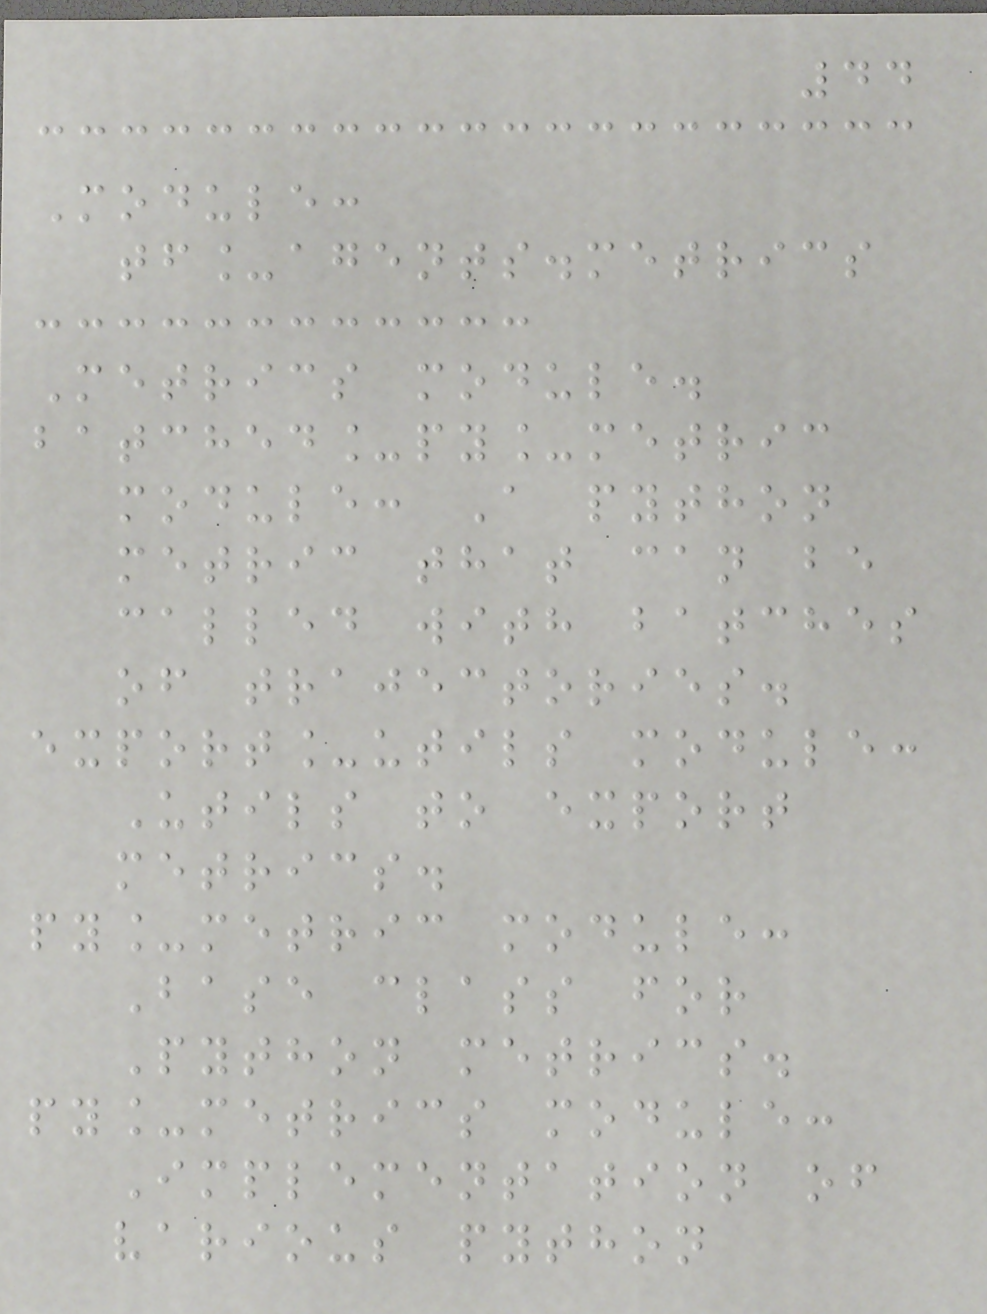44
Module:
tf_agents.metrics
Metrics module.
batched_py_metric
module: A python
metric that can be
called with batches
of trajectories.
export_utils module:
Utils to export
metrics.
py_metric module:
Base class for
Python metrics.
py_metrics module:
Implementation of
various python
